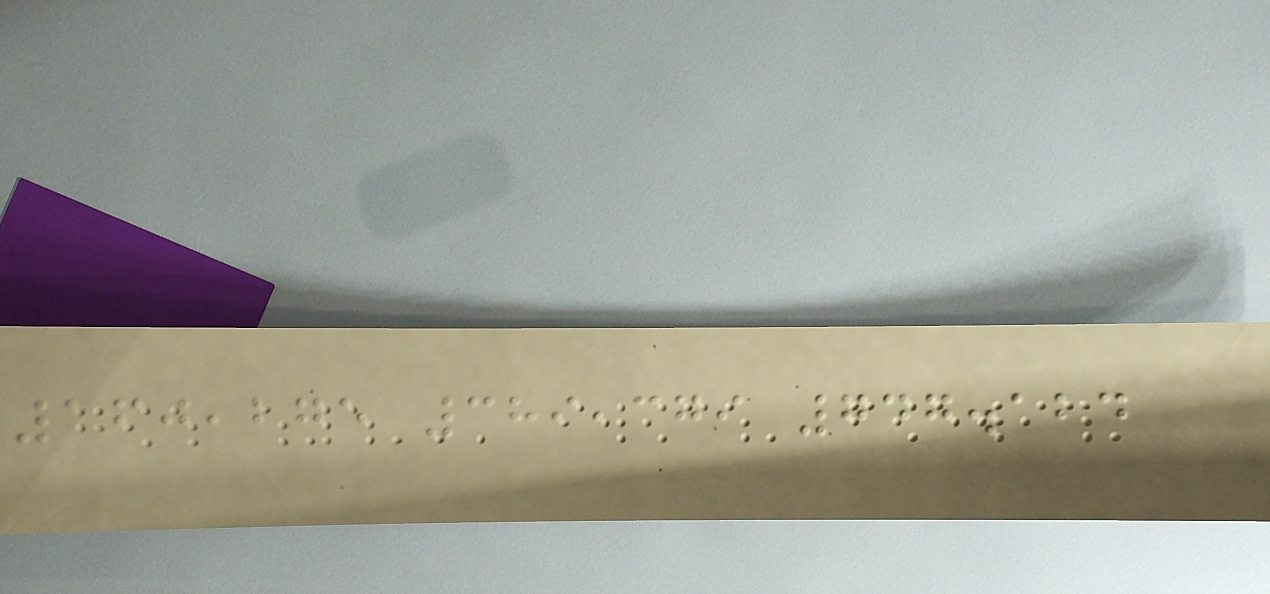160,275 389,379 747.124
